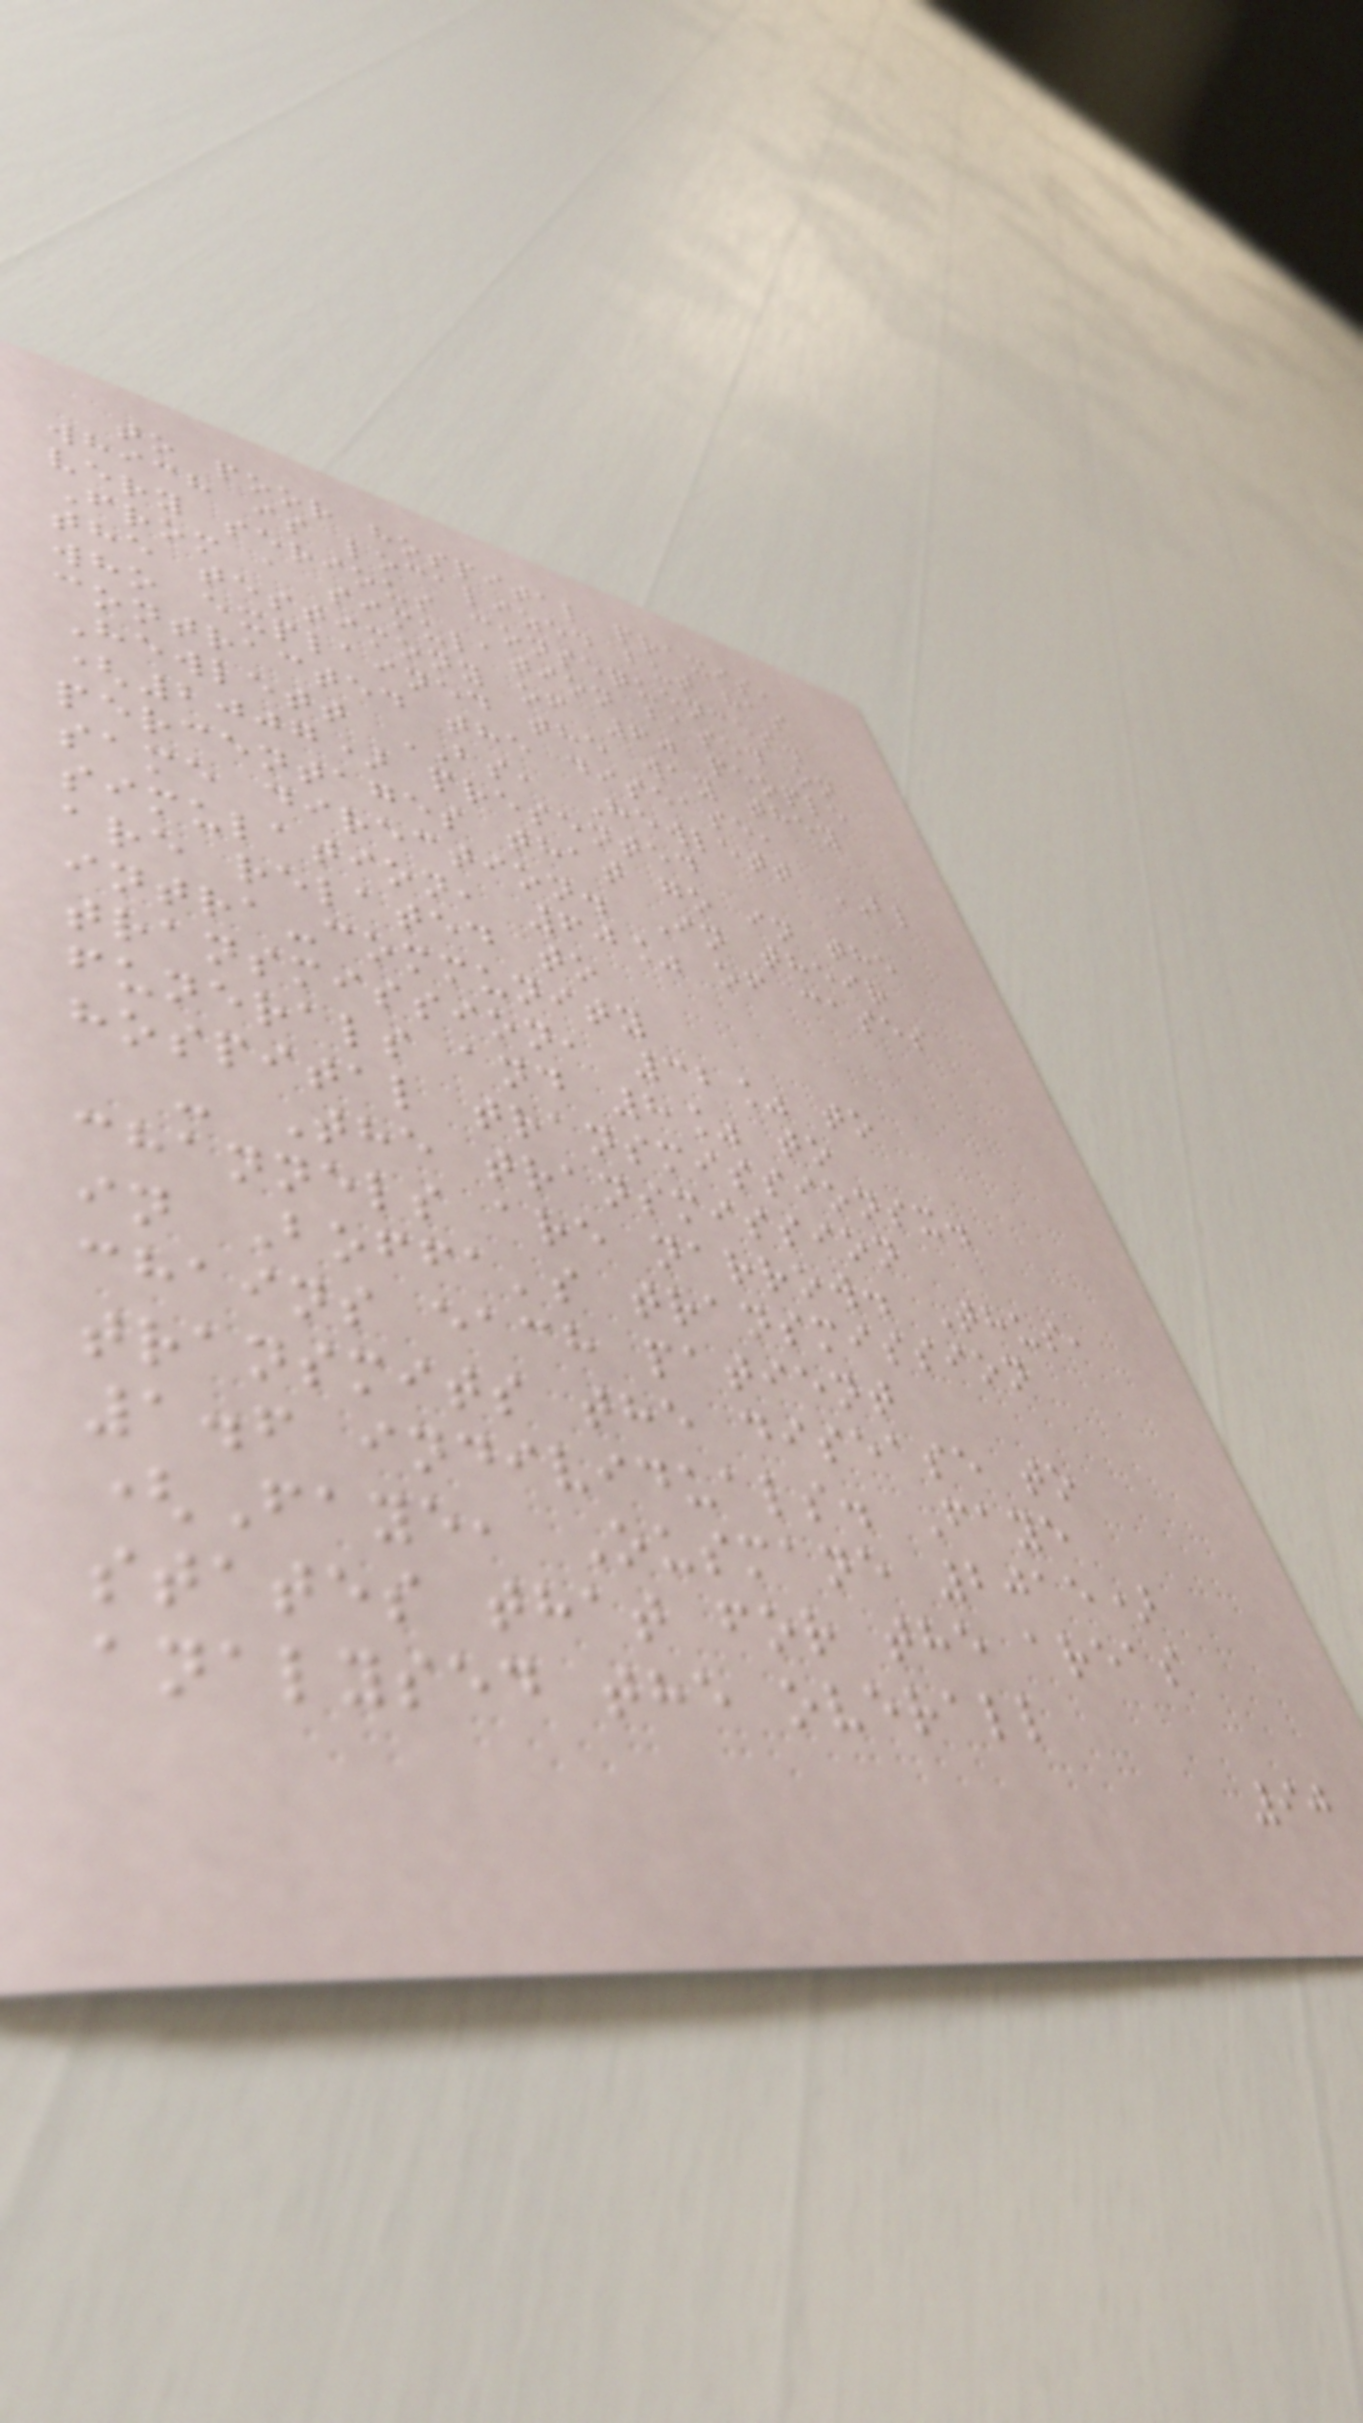to poor hospital praxis,
which is localized but has
very serious consequences.
From a simulation based on
the testimony of 60 people
who explained the way they
contracted the disease,
Hewlett BS, Hewlett BL
(2007) presented
percentages that go in the
same direction. In their
simulation, 60% of cases
are related to
intra-community
transmission, 32% to
funerals and 8% to
hospital transmissionsx.
- The transmission
channels are narrow. Thus,
in Boffa's transmission
chains each patient
transmits the disease to
1.6 individuals. Faye
(Faye, Ousmane 2015)
states that for the areas
analysed the overall
90
